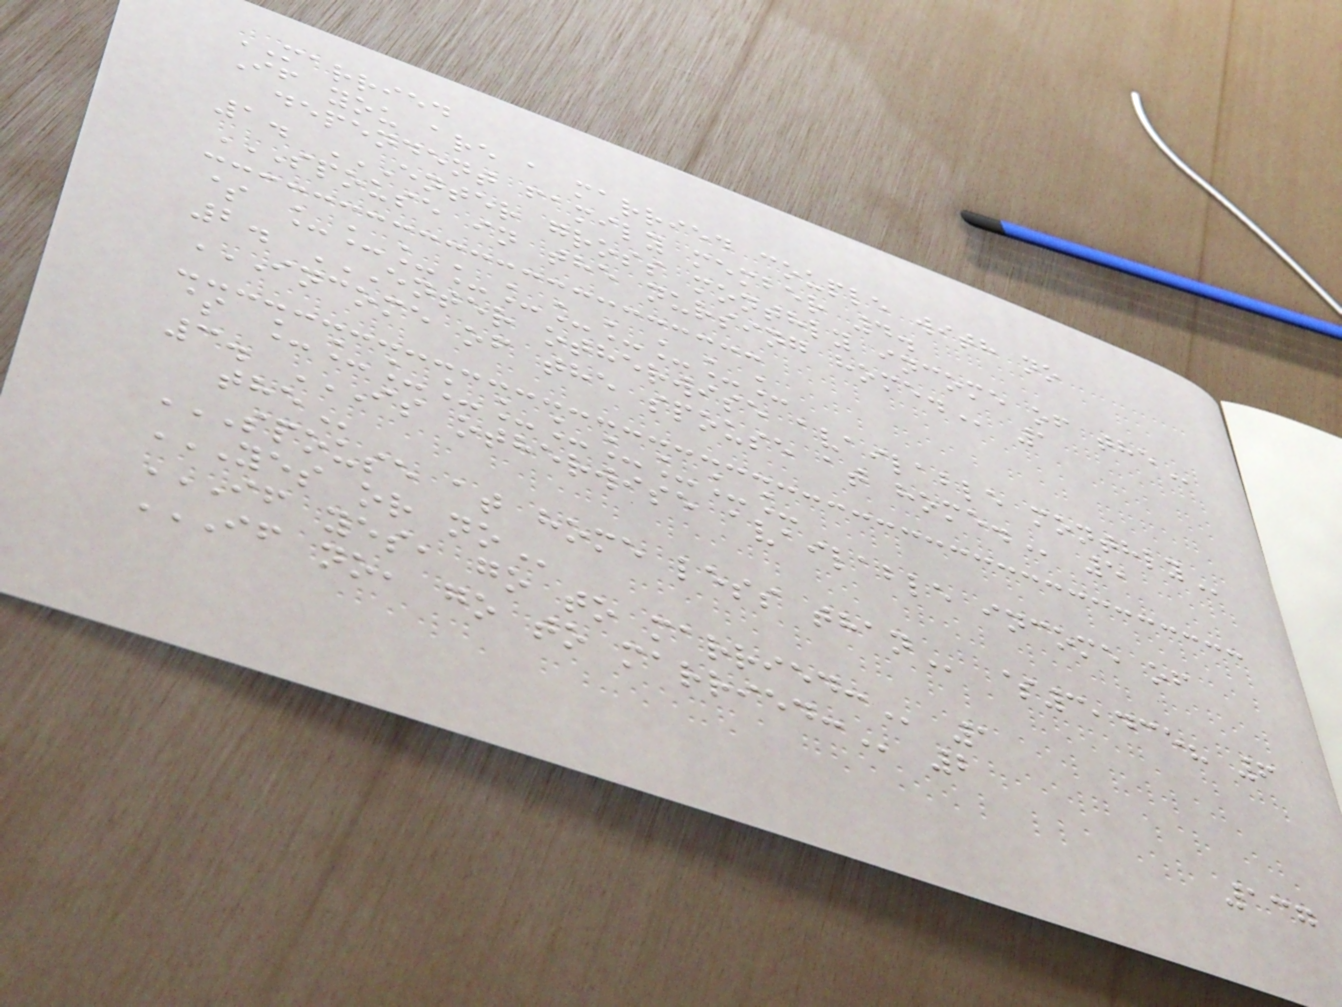MARRIED
If you are a married couple with no
dependent family member 4.
1. ENTER GROSS MONTHLY INCOME OF THE
SPOUSE IN THE NURSING HOME. 1
$ __________
2. ENTER OTHERWISE AVAILABLE MONTHLY
INCOME OF THE SPOUSE AT HOME. 5
$ __________
3. IS OTHERWISE AVAILABLE INCOME OF
THE
SPOUSE AT HOME LESS THAN $3,435? 6
YES OR NO
IF YES, GO TO MARRIED: 1
IF NO, GO TO MARRIED: 2
137
